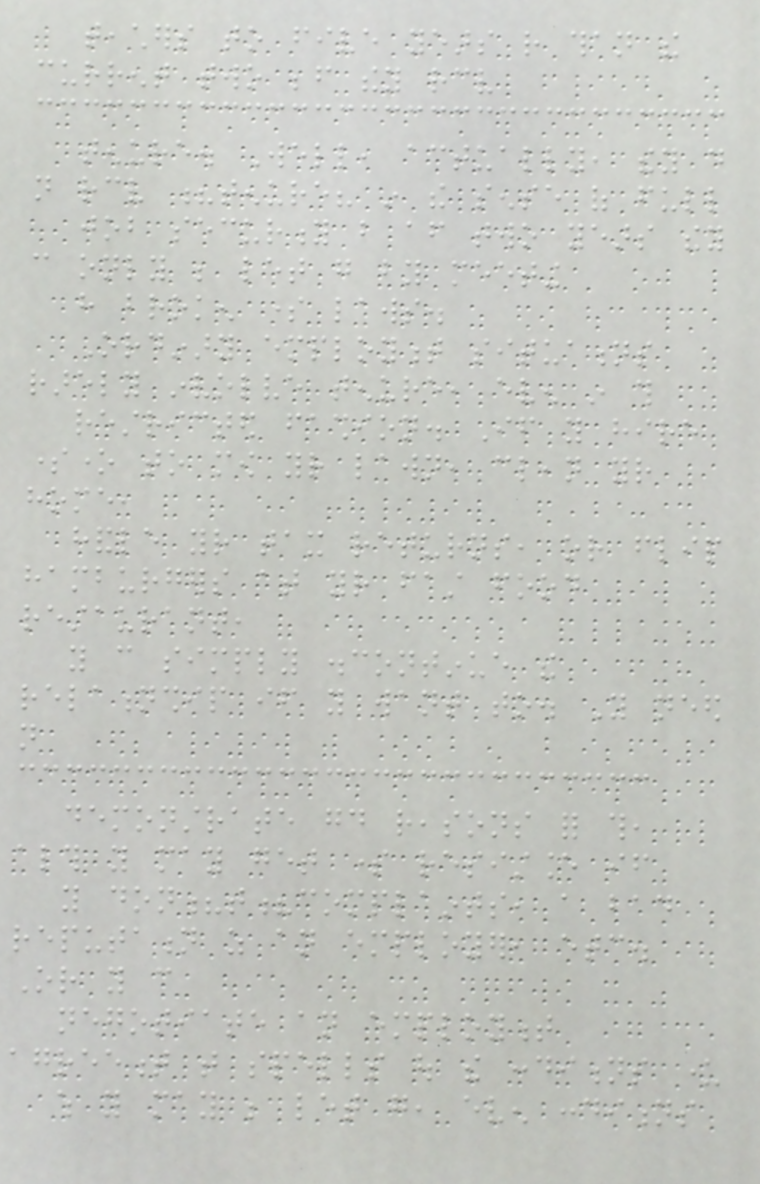teachers to five years rather than the
current two before they receive
tenure. Well, actually, they do
not receive ?tenure? in the sense of full
job security but after two years they
can only be let go by meeting
have broken some laws.
Ordinary employment situations
rarely involve tenure, even in this
restricted fashion. If you hire
someone to mow your lawn, clean your
home,
handle your tax returns, or flip
hamburgers at your fast food
restaurant,
you can simply discontinue the
relationship if you want to. You need
not
demonstrate good reasons for this,
although you may get some resistance if
you don?t?complaints, a bad
reputation as an employer, etc.
Or you can
negotiate an employment
agreement that spells out the conditions under
which you may be let go, even conditions
